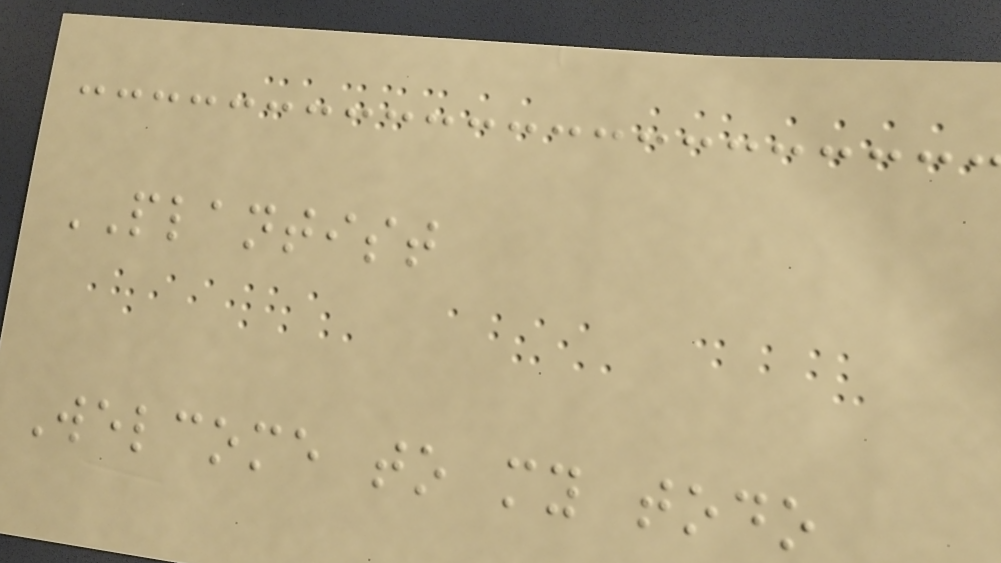PLANTIST
Welcome to my todo
